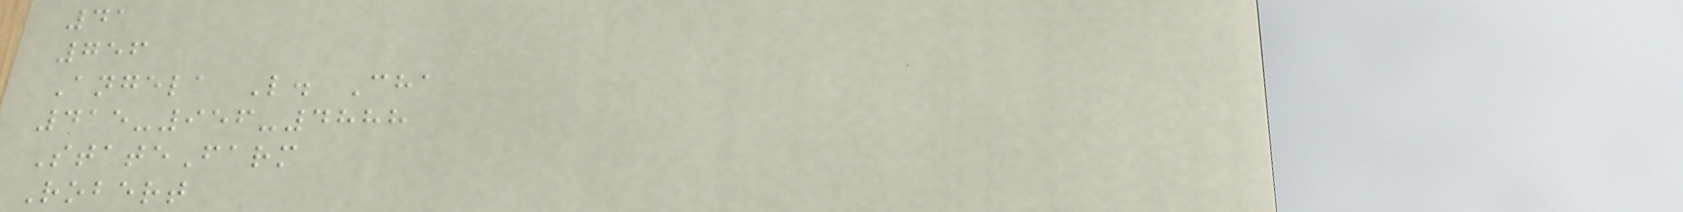41
756
Angela L. Cha
415-956-4888
StateFarm
Robert
